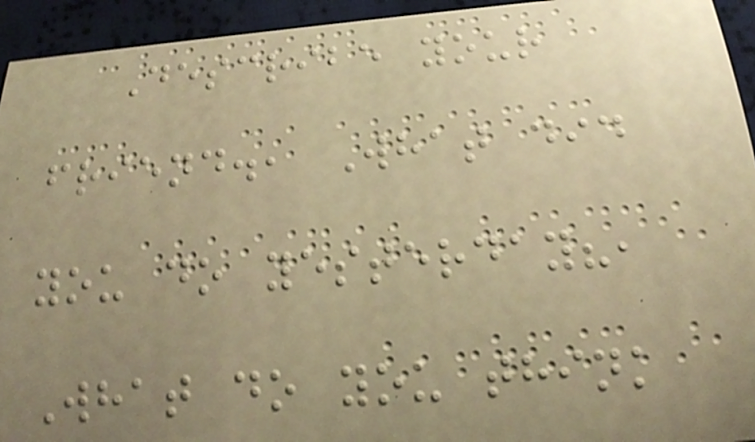Describe your
friend., What did
you do yesterday?,
What do you think
